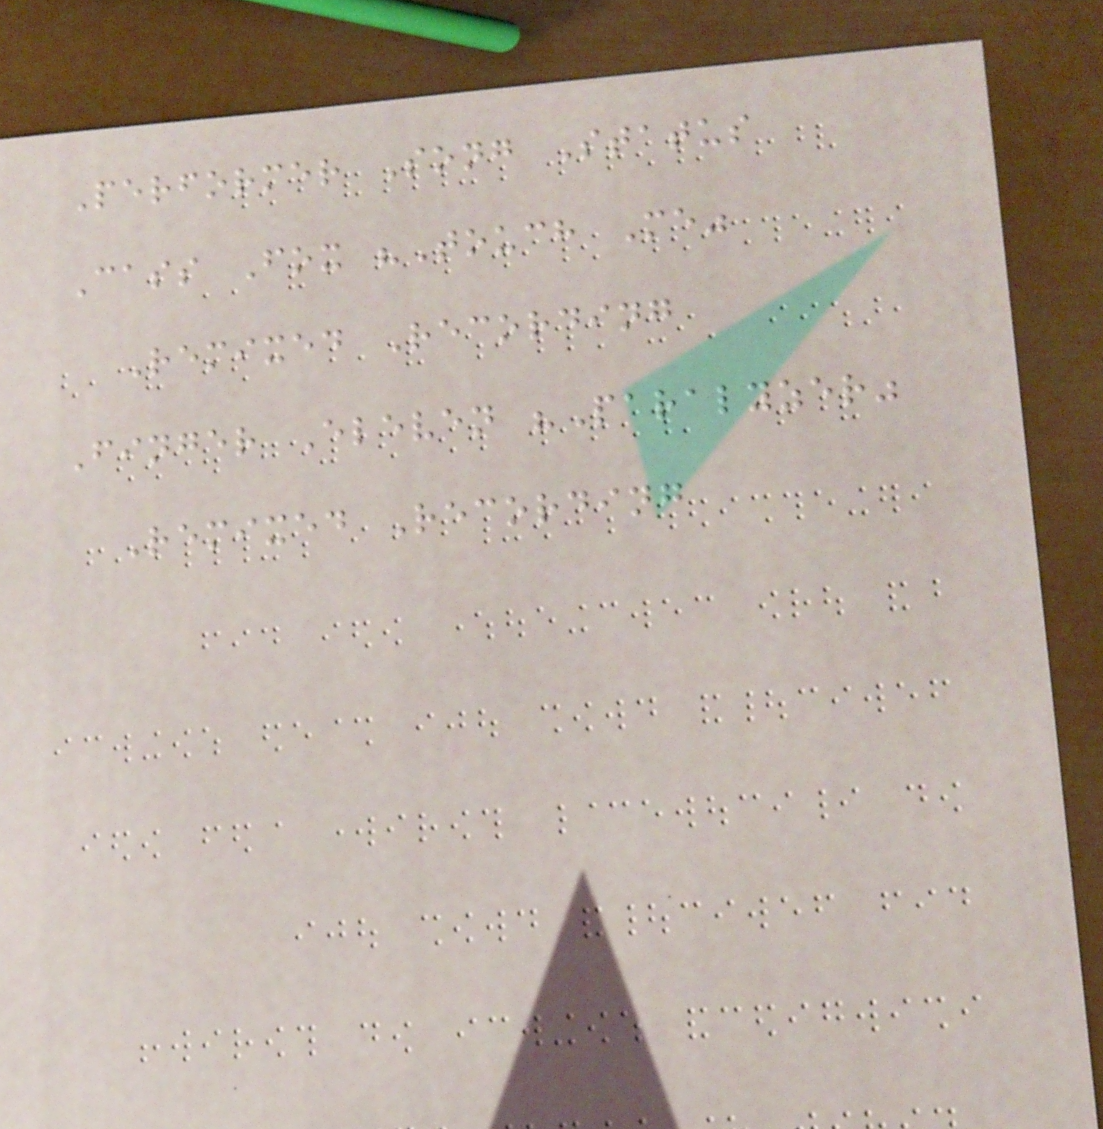Performer Song Status
Cass Fox "Touch Me"
Remixed Recording
Finger Eleven "Paralyzer"
Remixed Recording
